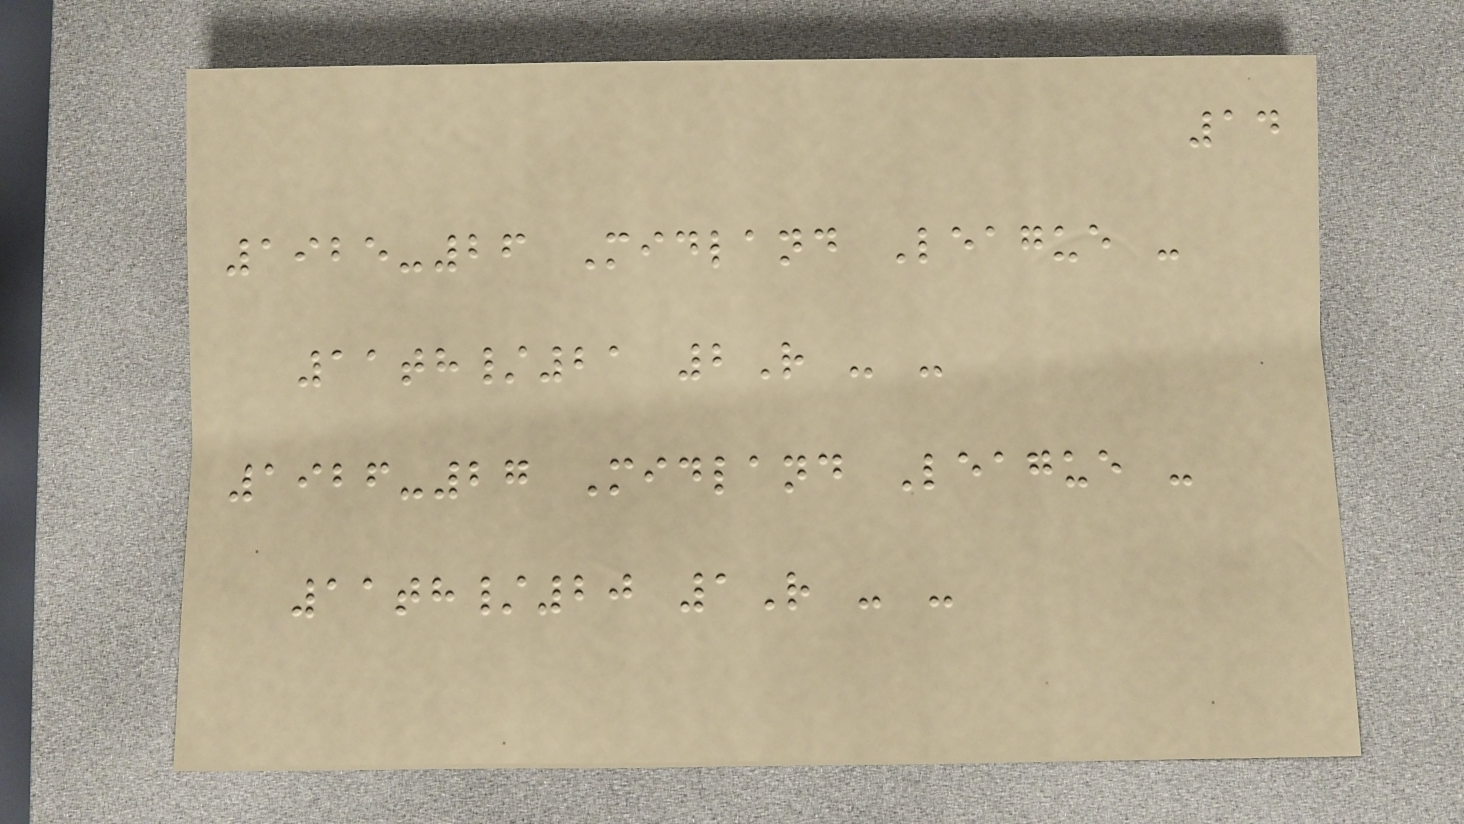14
1925-26 Midland League -
11th/21 2R - -
1926-27 Midland League -
11th/20 1R - -
